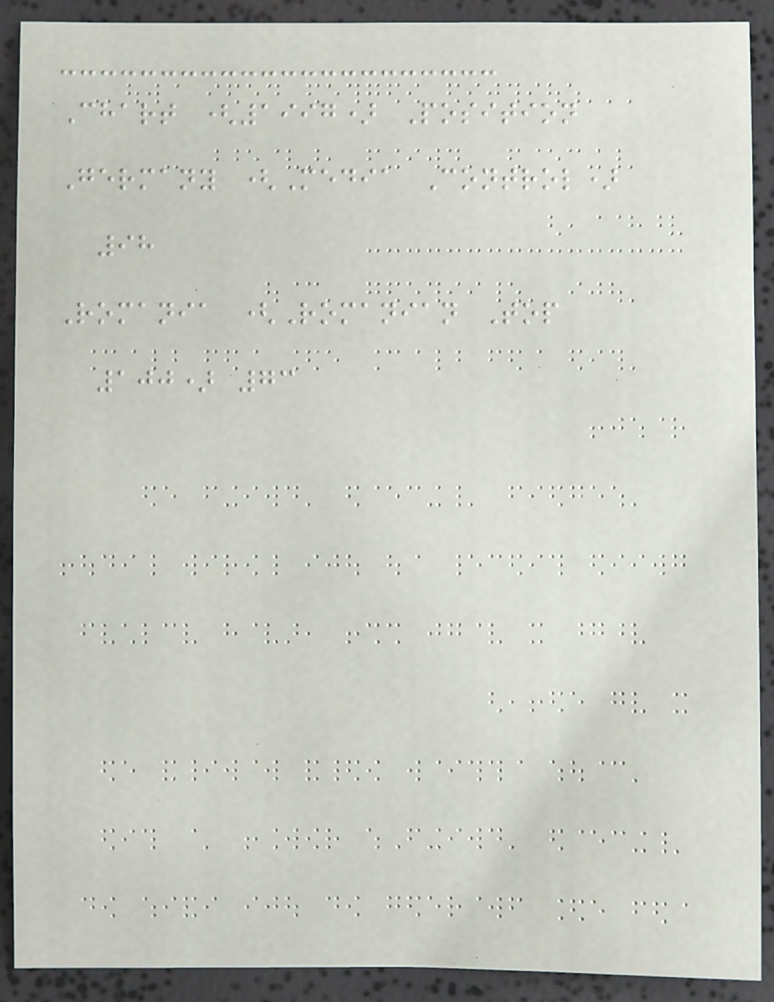Chart (1997) Position
Germany (Media Control)
98
Romania (Romanian Top
100) 73
